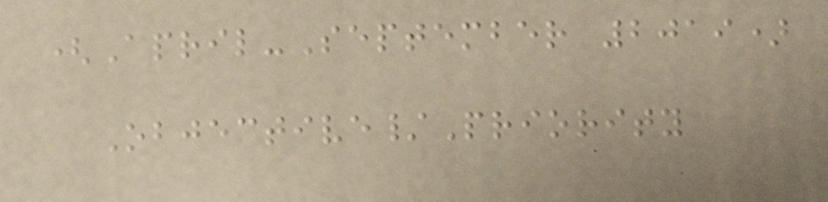(April-September 2019)
Objective/Priority
